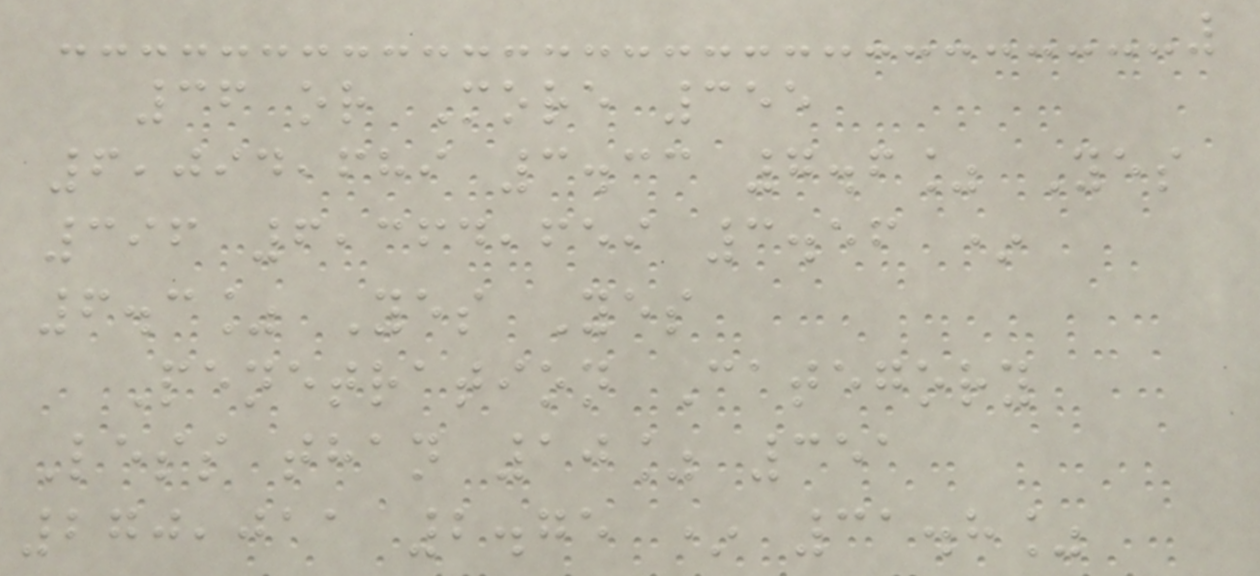36 or More 355
6,094,689 3.33 7.6% Yes
396 6,364,659 3.56 *
6.3% Yes Yes
Penetration Category
Less than 10% 351
270,011 2.75 * 31.8%
